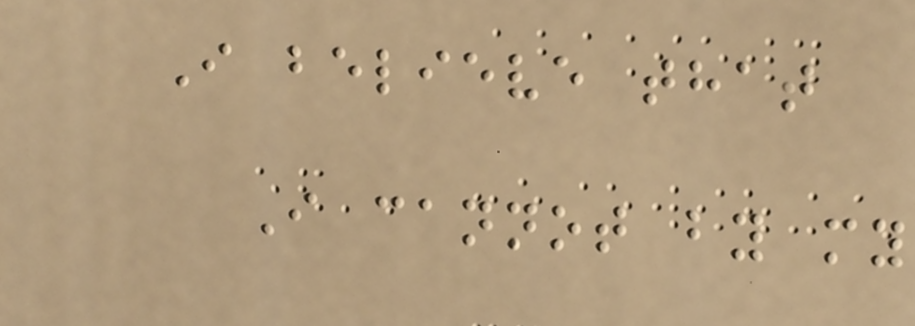I believe that
I cannot by my
